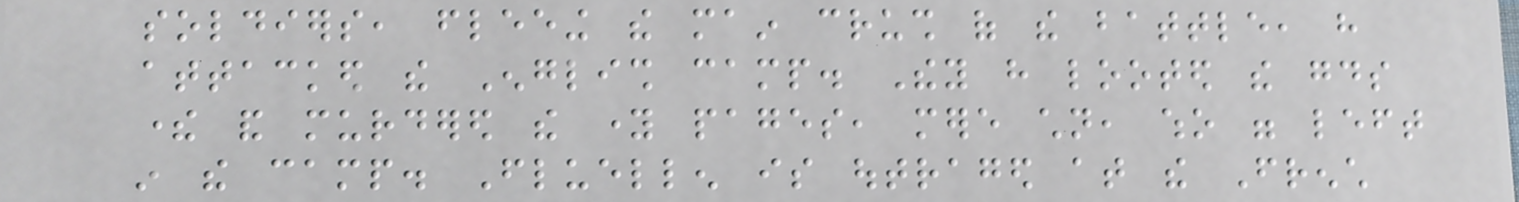soldiers, fleeing the main crush of the battle, have
attacked the English camp. They have looted the goods
there and murdered the young pages, mere children, who were left
in the camp. Fluellen is outraged at the French
